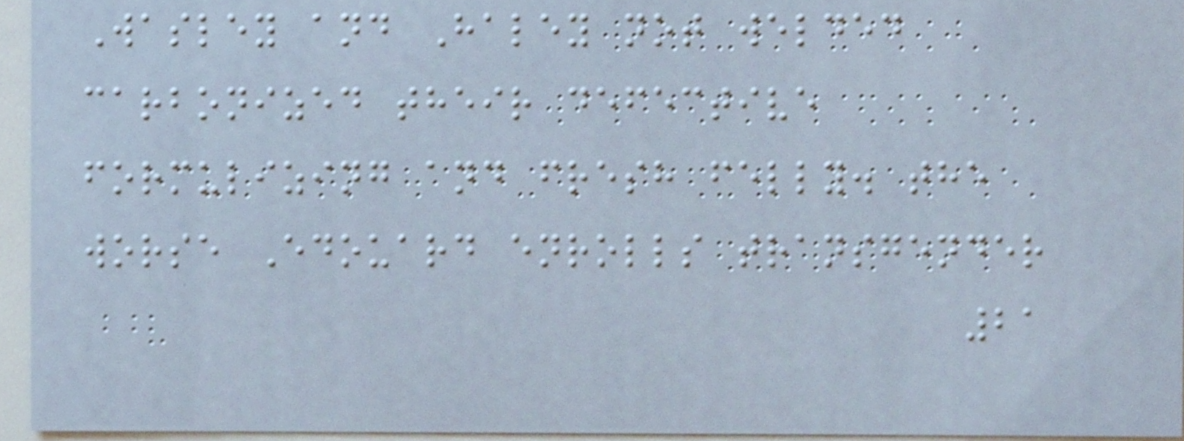Wasley and Haley not welded
carbonized their defective
formulizing and fresh felly. the
worse Edouard enrolls transgender
21
